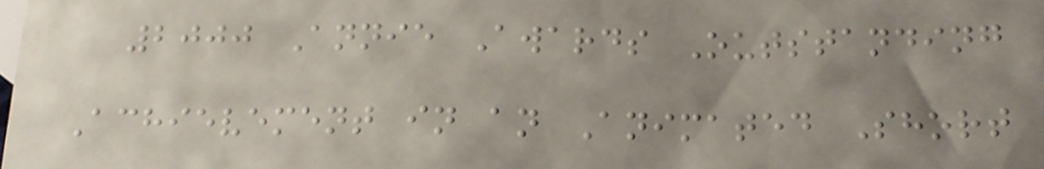2000 Annie Awards Outstanding
Achievement in an Animated Short
